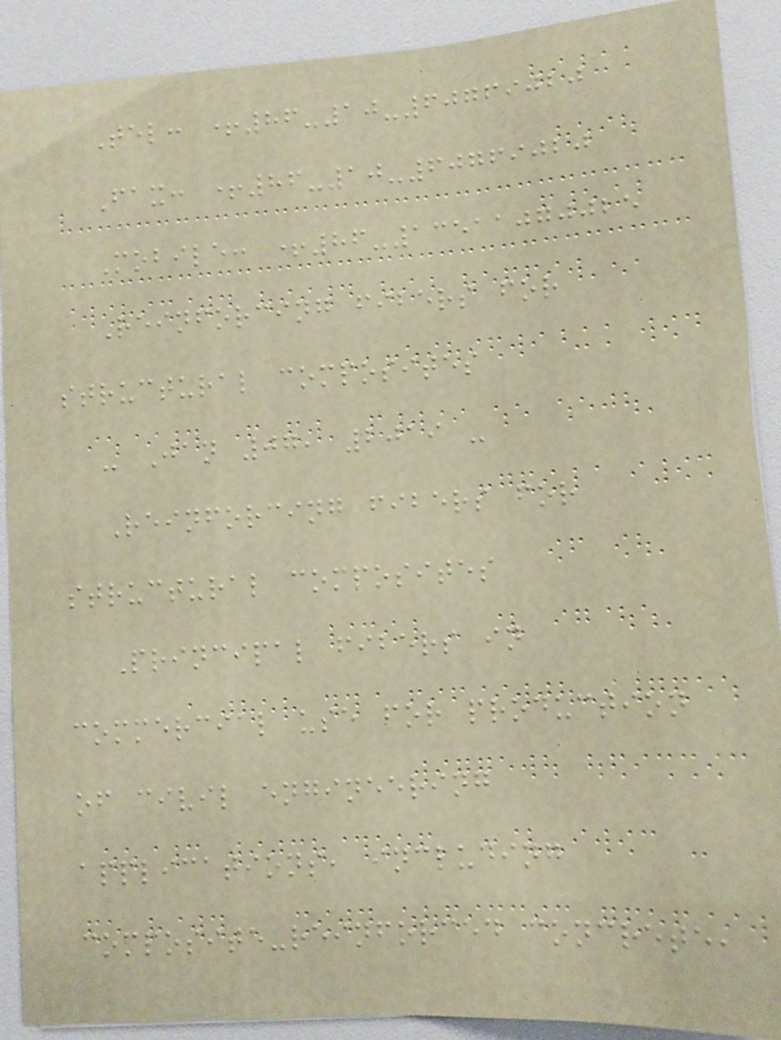Tel: +86-10-60769020
Fax: +86-10-60769020
Mobile: +86-13511070025
Reinforcing fibers for
structural composites
- Jan 07, 2019 -
Reinforcing fibers for
structural composites
Principal fibers in
commercial use for production
of civil engineering
applications, including
composite-reinforced concrete,
